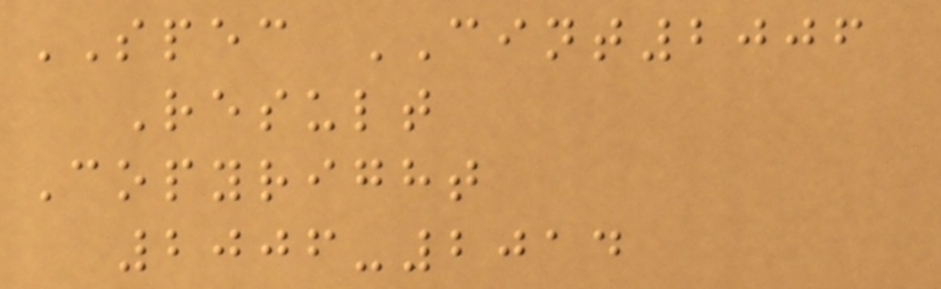SPEC CINT2006
Result
Copyright
2006-2014
